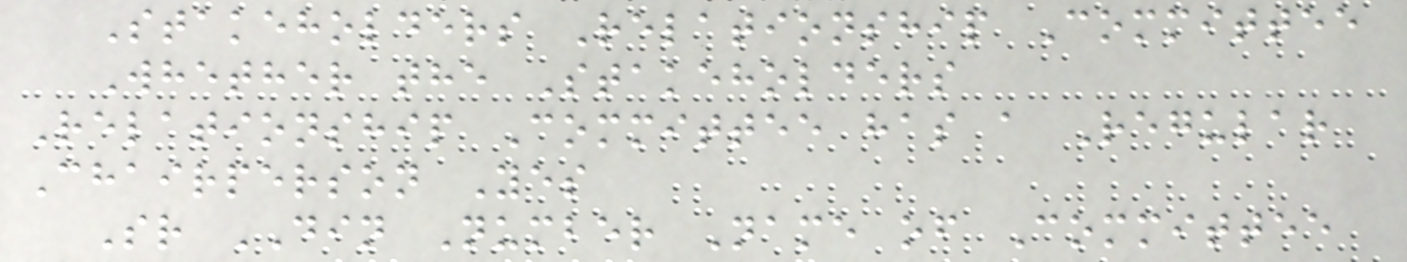Stakeholders Relationship Committee
Whether the Stakeholders
Relationship Committee has a Regular
Chairperson Yes
Sr DIN Number Name of Committee
